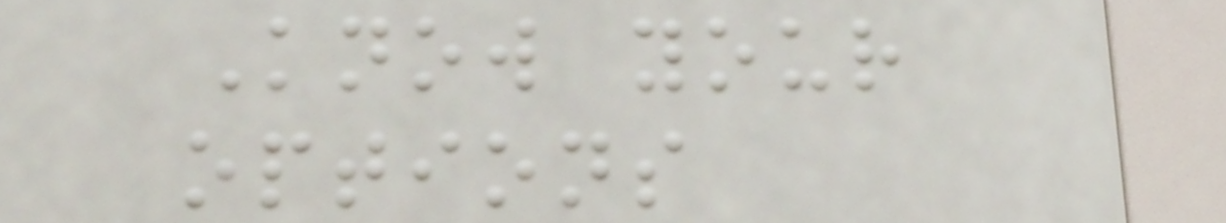Know your
options
